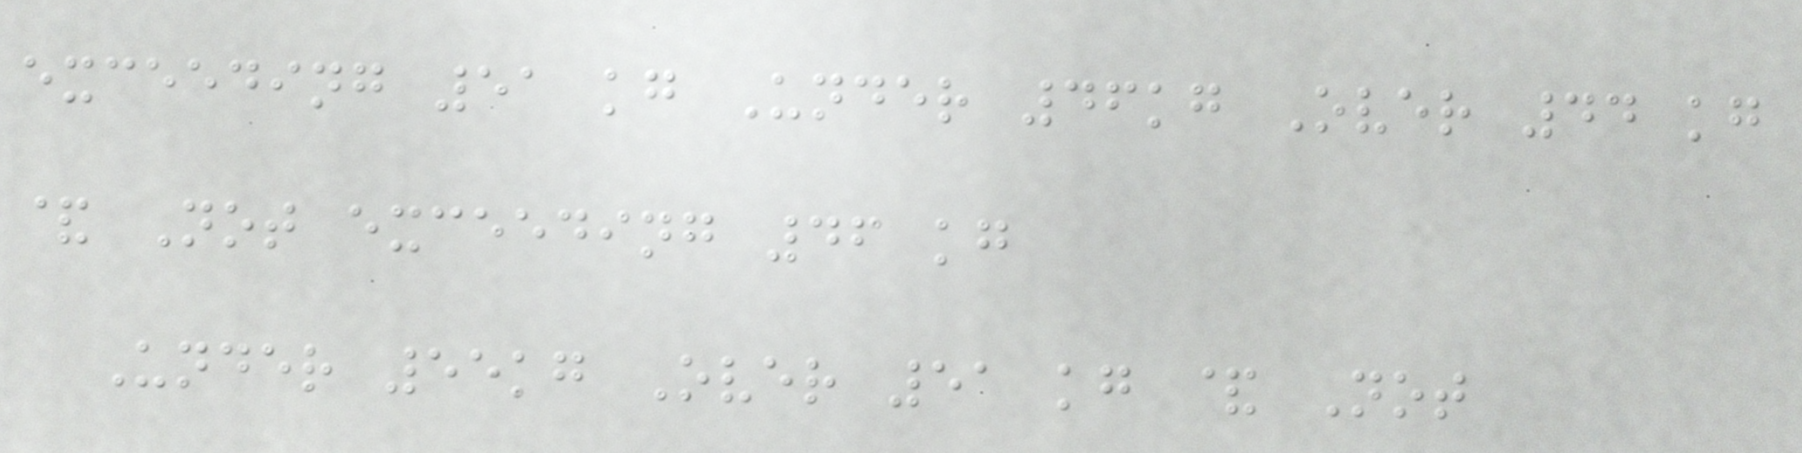exceeding 51 kg Under 46kg Over 44 kg
& Not exceeding 46 kg
Under 55kg Over 51 kg & Not
